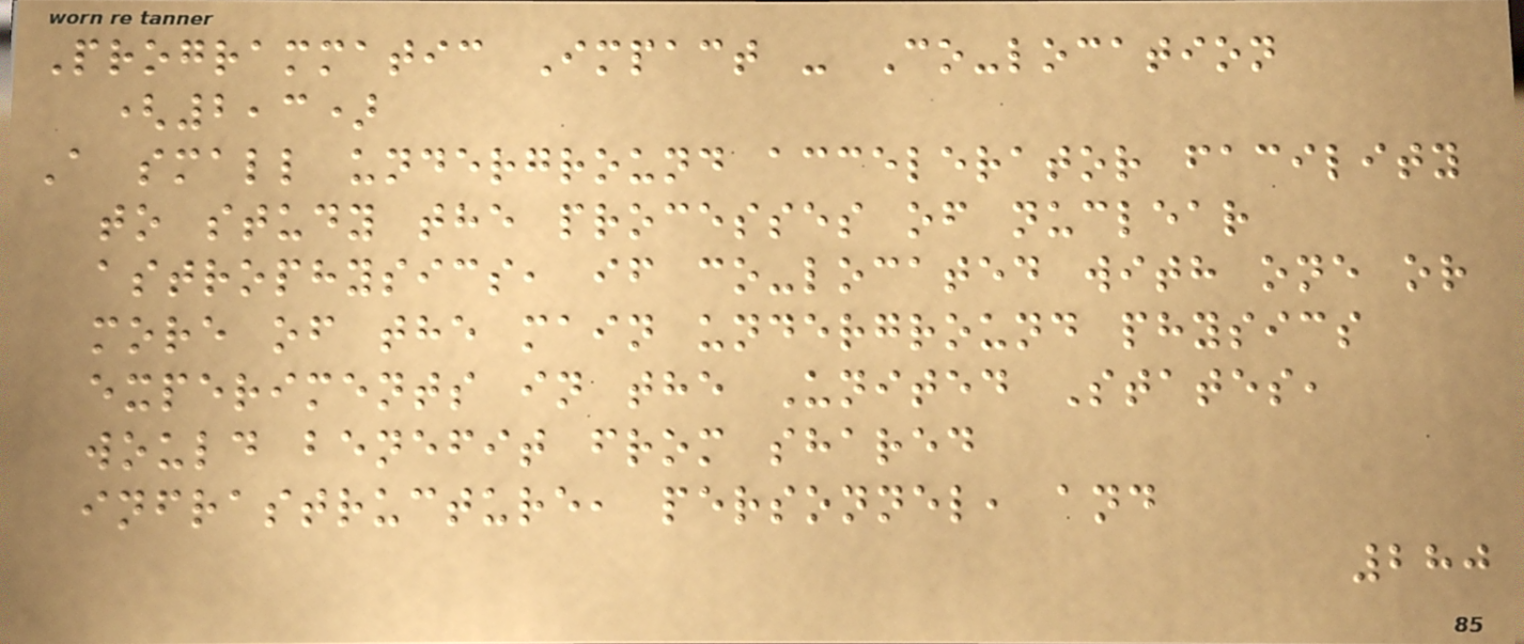Programmatic Impact - Co-location
(2,3)
A small underground accelerator facility
to study the processes of nuclear
astrophysics, if co-located with one or
more of the main underground physics
experiments in the United States,
would benefit from shared
infrastructure, personnel, and
280
